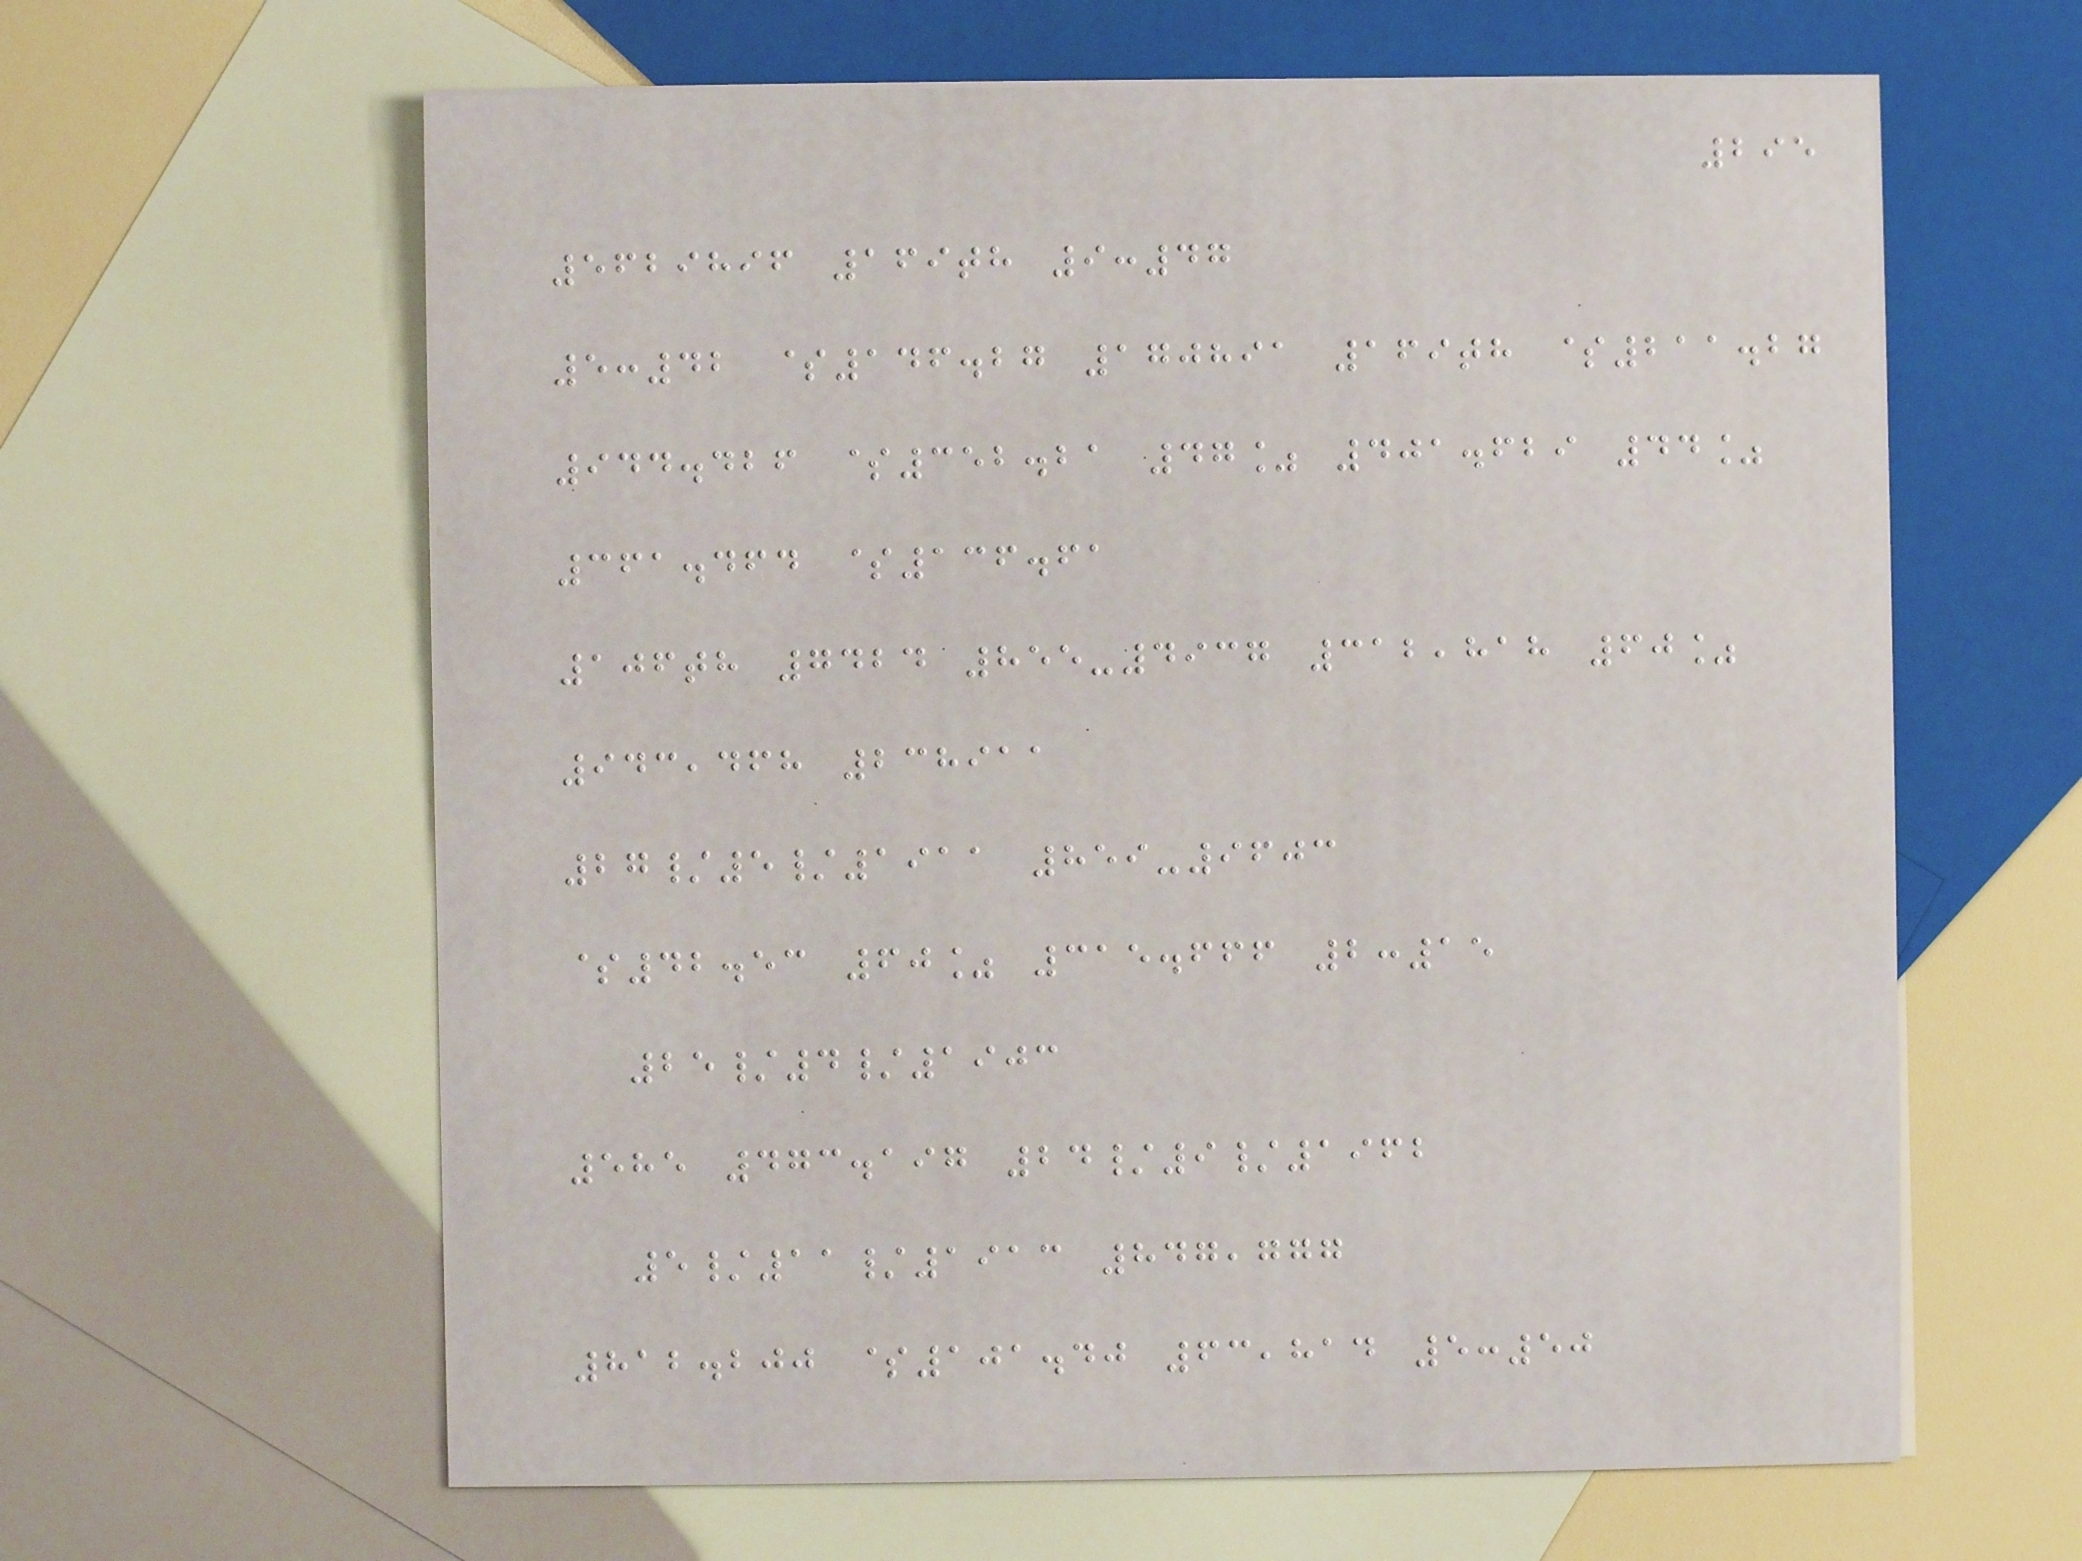295
5629896 169th 9:47
5:42 $146.27 170891 169th $211.27
944.426 $352.21 47% 401.629 44%
361.464 $136.61
106th 7424 855-4937 312,818 60%
943,468 238911
27/5/1911 859-9603
$42.53 60% 315.666 2:15
25/4/1903
585 473.197 24/9/1962
5/11/1913 847,777
812.200 $101.40 63,814 5:50
